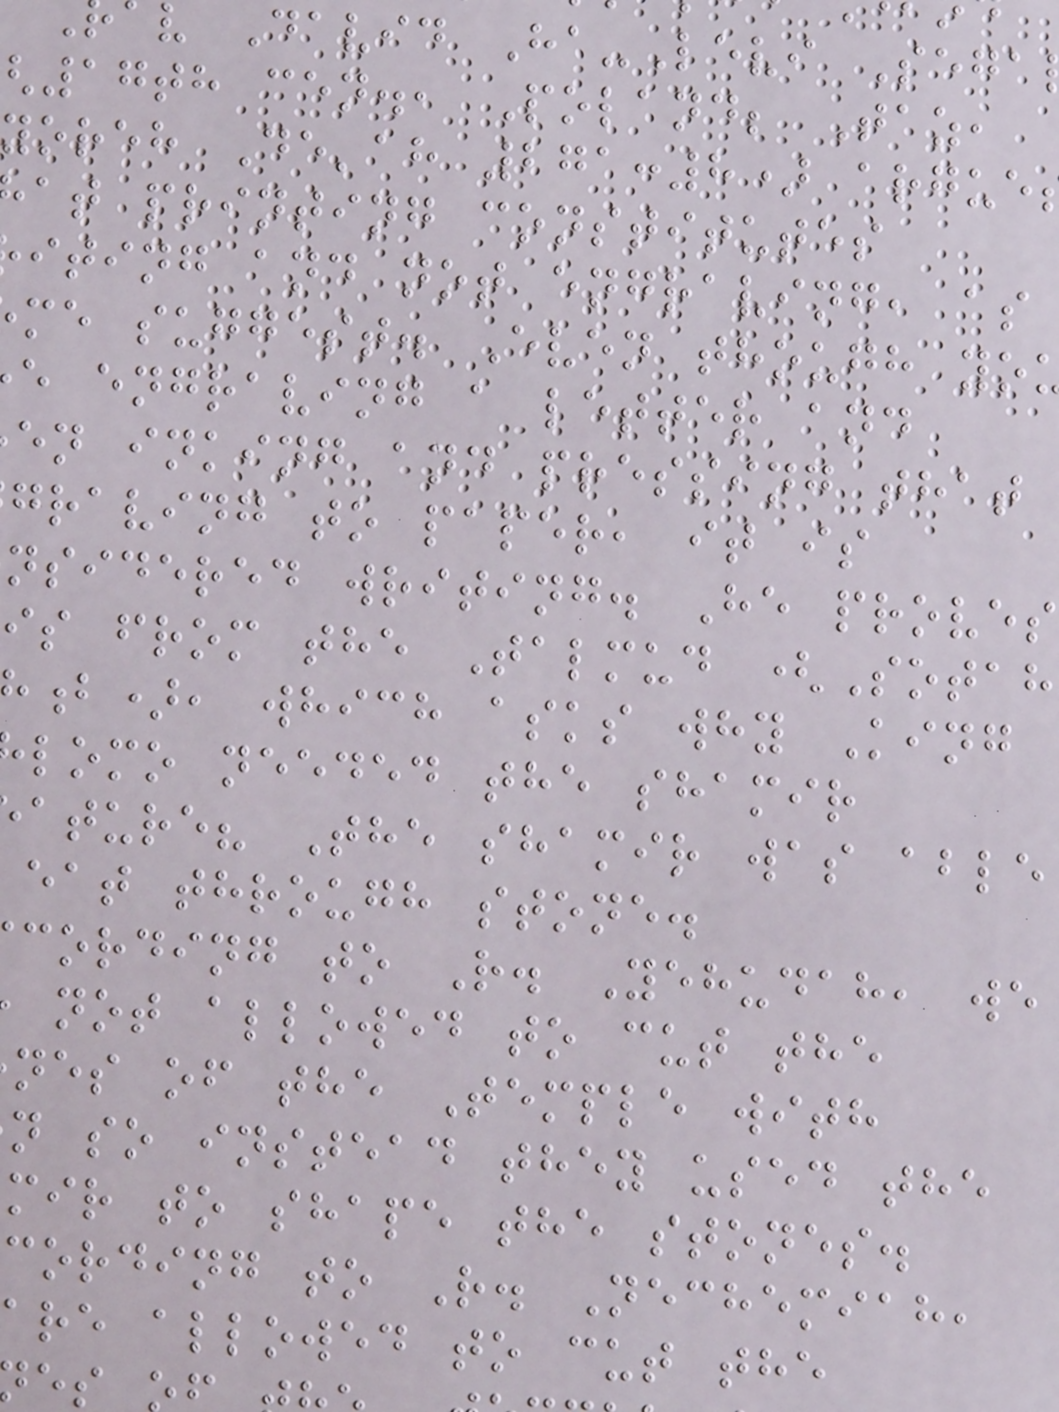v David Ha-Levi Sega
17th cen., Poland; Taz,
yoreh De'ah 271:8) argue
at printing constitutes
iting and not engraving, as
me suggest. Even though yo
e engraving a letter and
en inking and pressing that
graving to paper, it is
nsidered writing. He proves
is from the Talmud (Sotah
b), which asks why King
lomo needed the shamir
ature? The shamir was able
eat through stone.
cording to R. Yehudah, we
not allowed to cut the
nes of the Temple with
n so instead they used the
mir to shape the stones.
cording to R. Nechemiah,
are allowed to cut the
